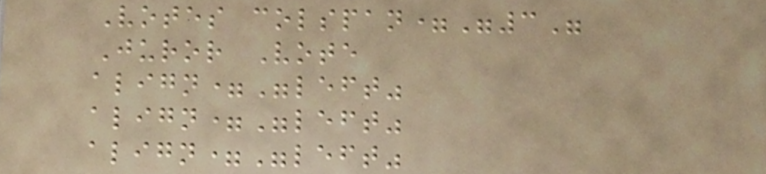Votes colspan="3"
Juror Vote
align="left"
align="left"
align="left"
